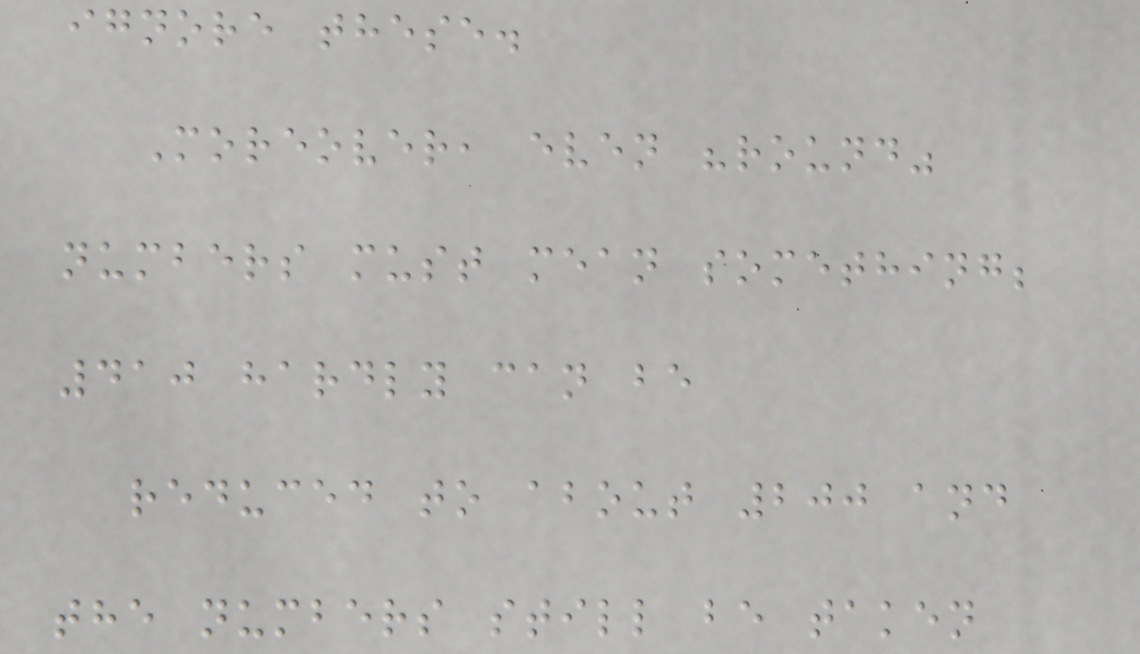ignore these.
Moreover, even "round"
numbers must mean something;
410 hardly can be
reduced to about 200 and
the numbers still be taken
